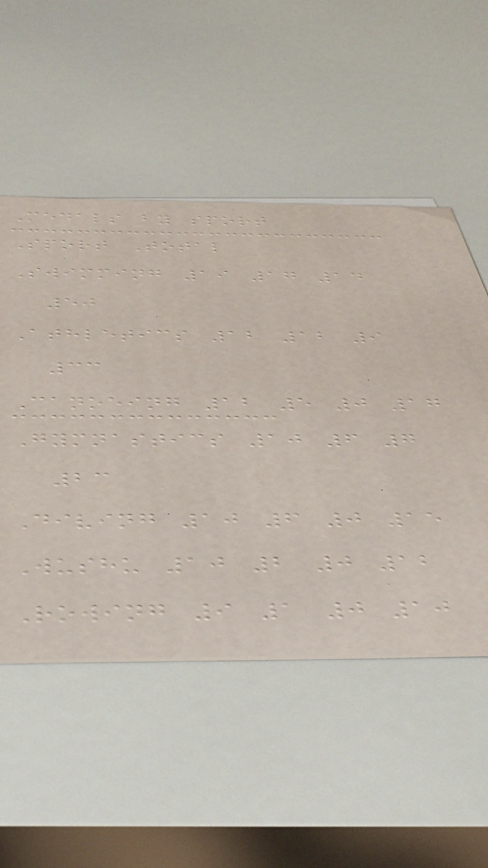Medals by sport
Sport Total
Swimming 19 17 14
50
Athletics 12 12 9
33
Canoeing 12 5 0 17
Gymnastics 10 6 7
23
Diving 10 6 0 15
Wushu 10 2 0 12
Rowing 9 1 0 10
